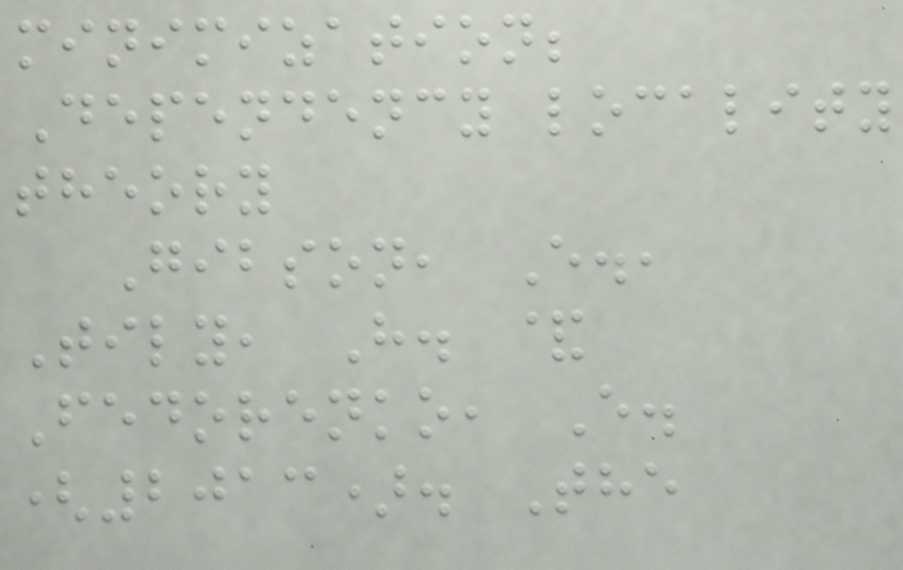minimization;
Dependency locality
theory
Gibson, E.,
Tily, H. &
Fedorenko, E.
(2013). The
